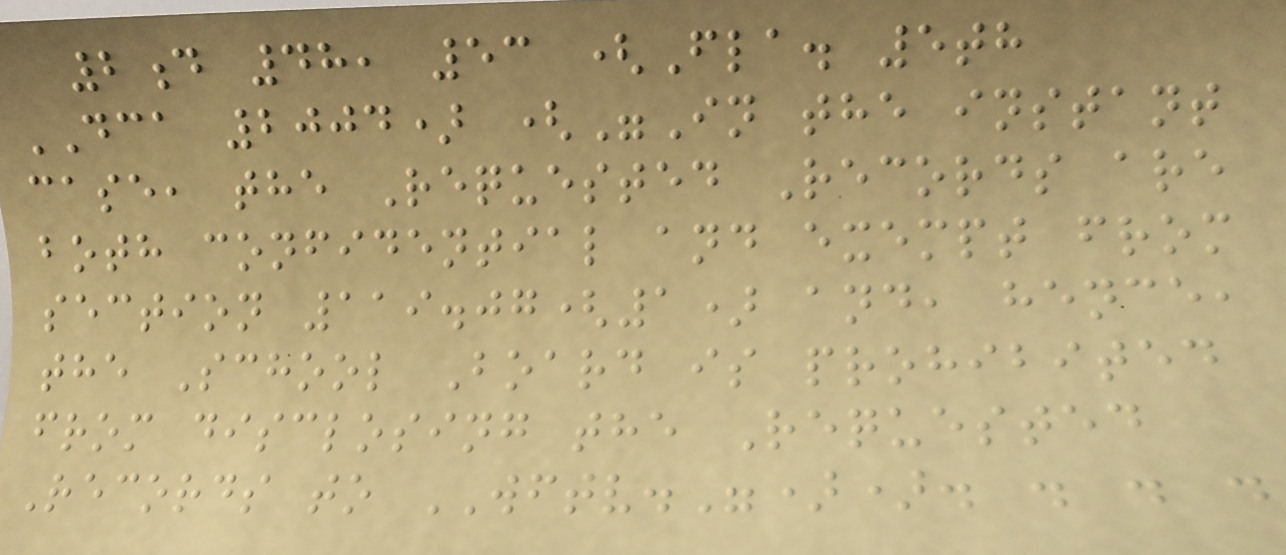2d 48, 53 (Fla. 5th
DCA 2004) ("In the instant
case, the Requested Records are
both confidential and exempt from
section 119.07(1) and, hence,
the School Board is prohibited
from disclosing the Requested
Records to WFTV.")). . . .
